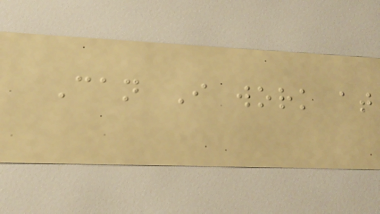Can I work at
